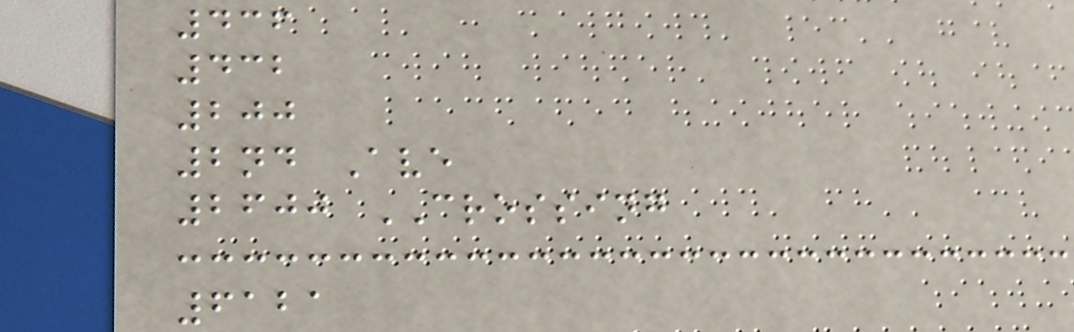436
432
200
2nd Ave
2600 CROSSING
6121
